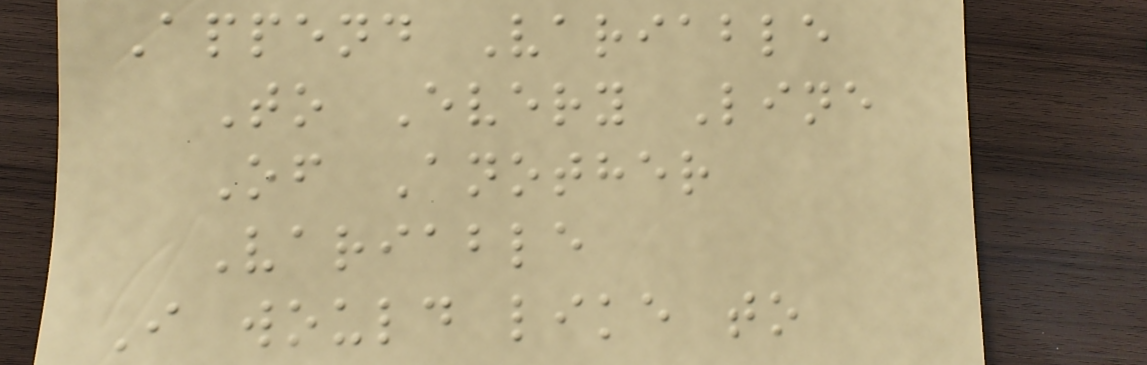Append Variable
To Every Line
Of Another
Variable
I would like to
